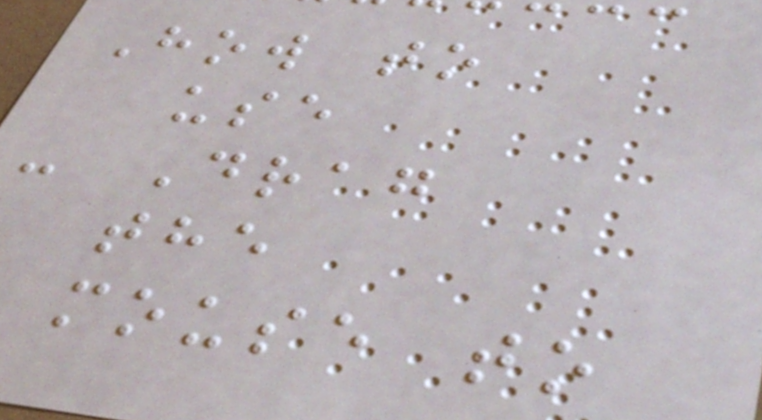How to
use
- Drag
the
mouse to
